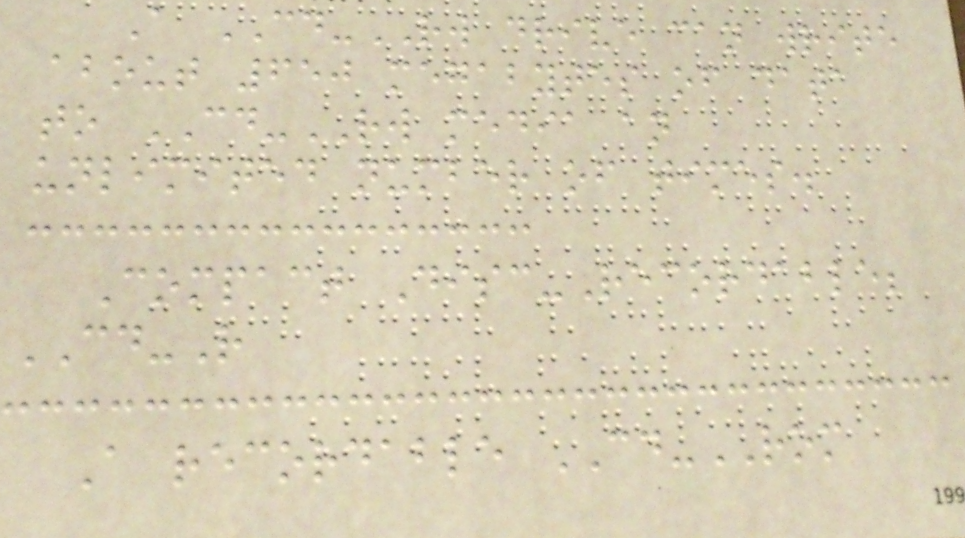A CD-RW drive can write
about 650 megabytes of data
to CD-RW media an
unlimited number of times.
Compact Disc-Recordable;
CD-R
A recordable CD-ROM
